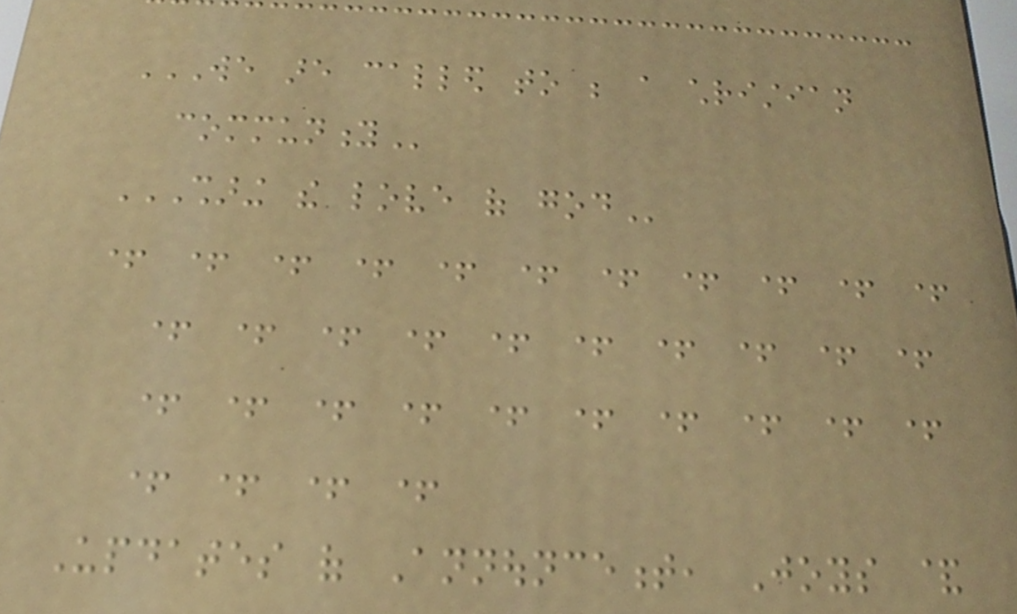WE ARE CALLED TO BE A CHRISTIAN
COMMUNITY
SHARING THE LOVE OF GOD
+ + + + + + + + + + +
+ + + + + + + + + +
+ + + + + + + + + +
+ + + +
Updates of Announcement, Joys &
